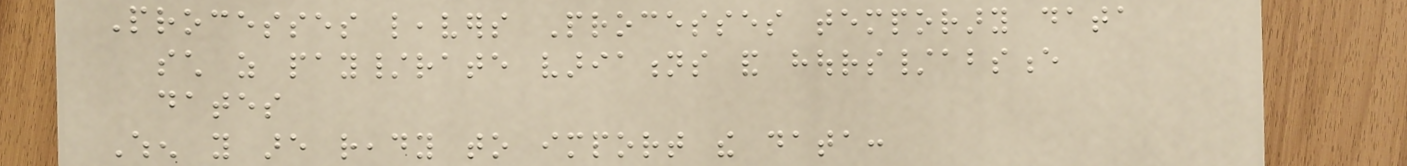Processes leavers Processes temporary data
such as pay/rate variations and hours/absence
dates
When you are ready to import the data:
